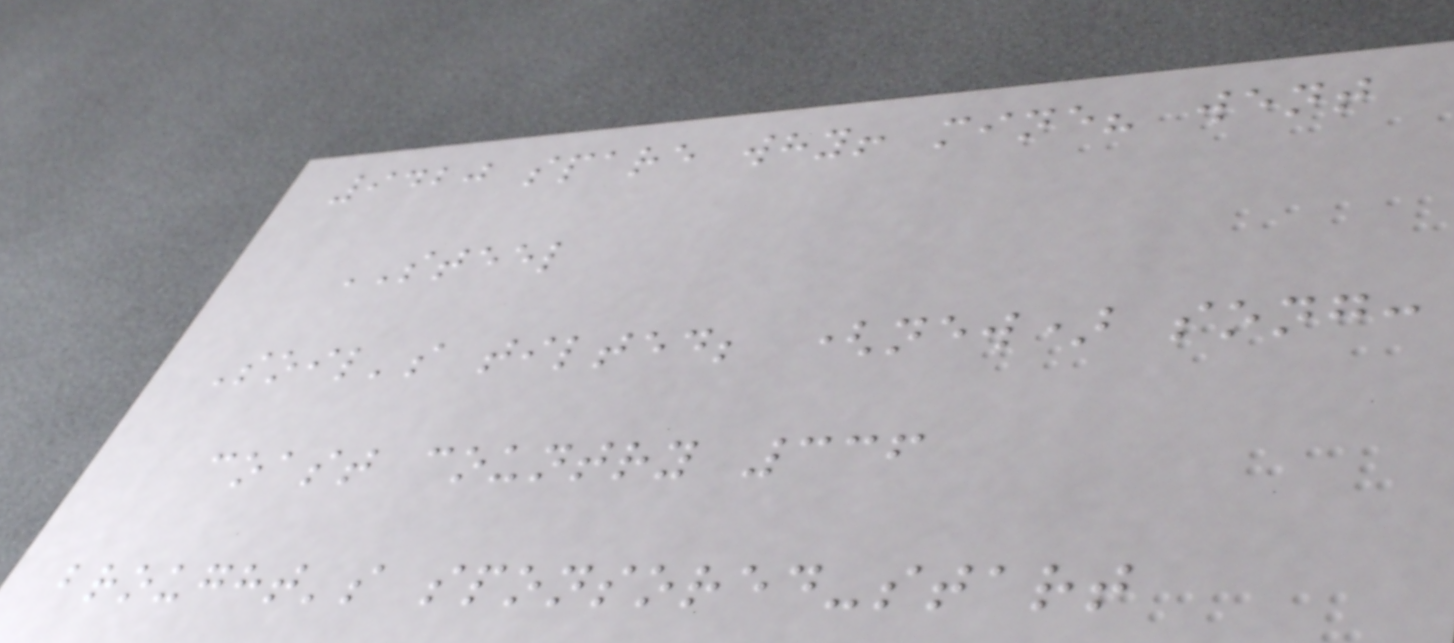9420 spare why! mine? went
STEEL
Soil's tilted; (new) song:
coast country 336
brought's sponsored-start
